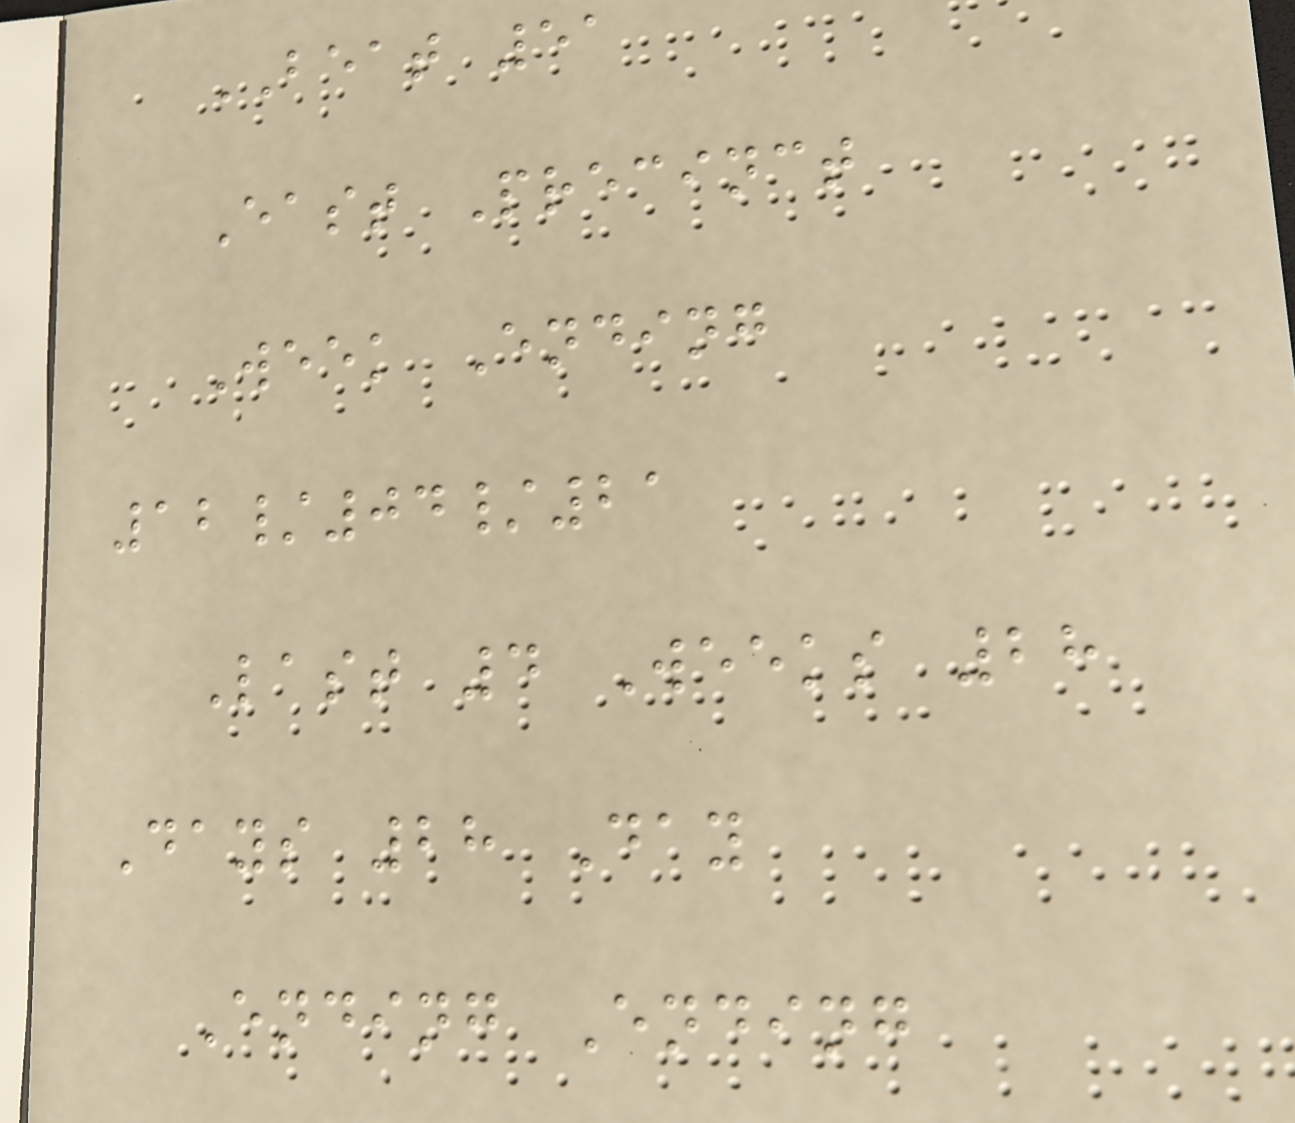BEAT 51
East Precinct
Week Ending
12/04/21
Last 4 Weeks 28
Days 28 Day
Ending Ending
